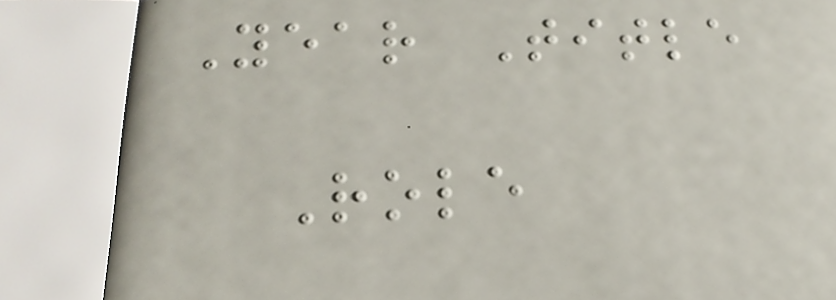Year Title
Role
